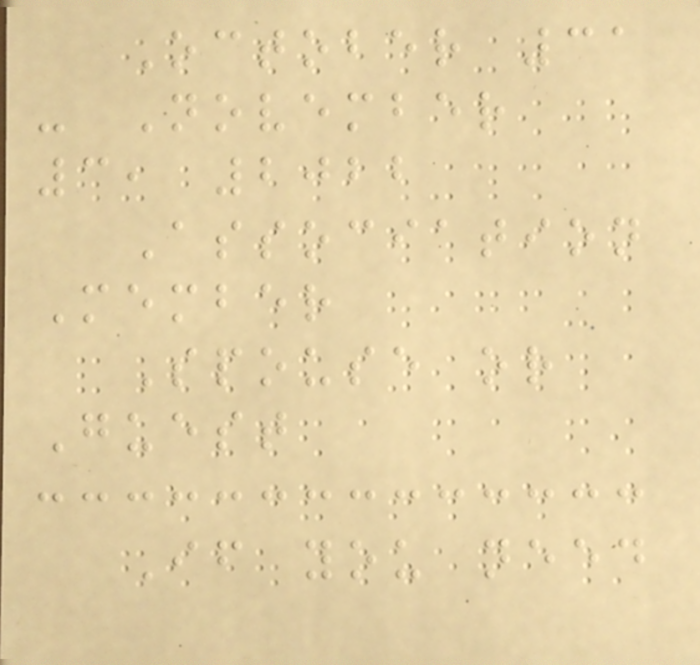October 31
- November
3, 2022
Association
Member
Spouse or
Guest
If you need
